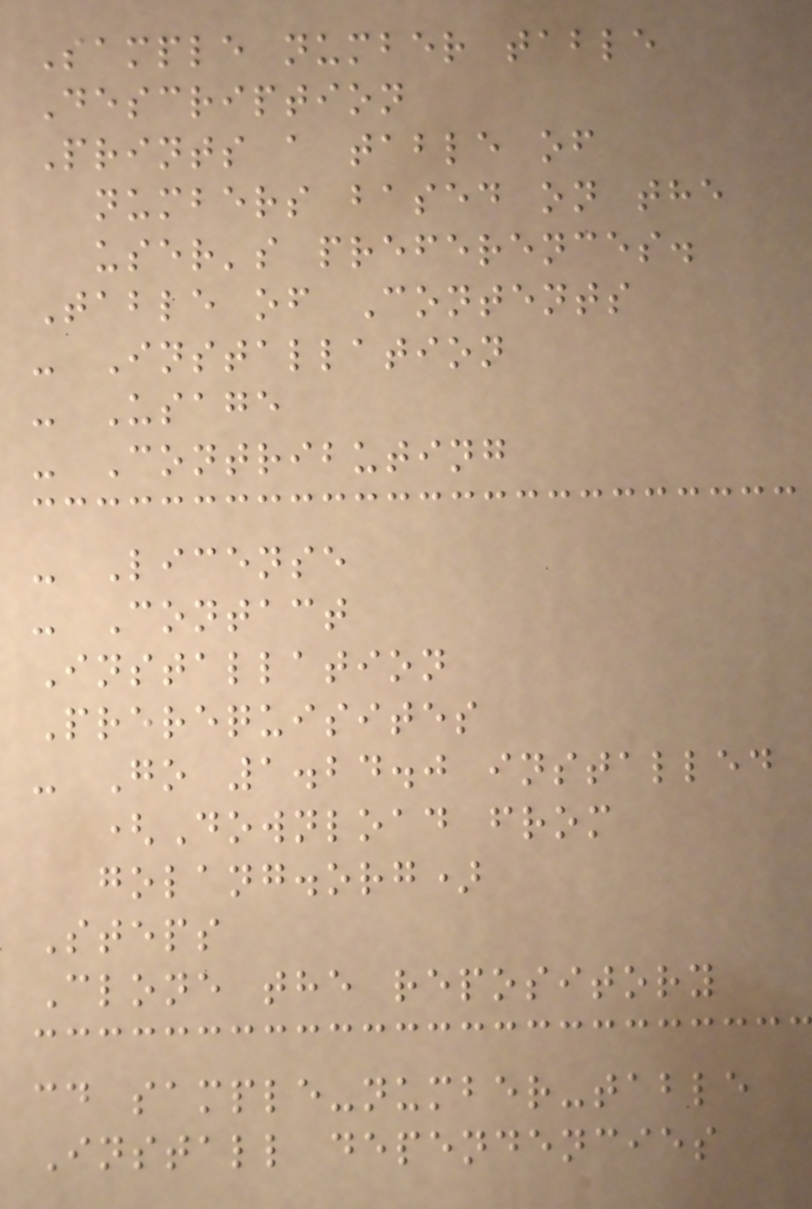Sample number table
Description
Prints a table of
numbers based on the
user's preferences.
Table of Contents
- Installation
- Usage
- Contributing
- License
- Contact
Installation
Prerequisites
- Go 1.24.0 installed
(Download from
golang.org)
Steps
Clone the repository
cd sample-number-table
Install dependencies
